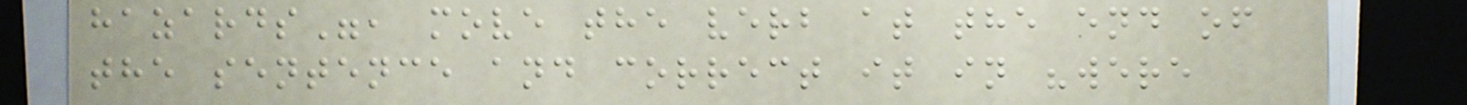hazards", move the verb at the end of
the sentence and correct it in "were
